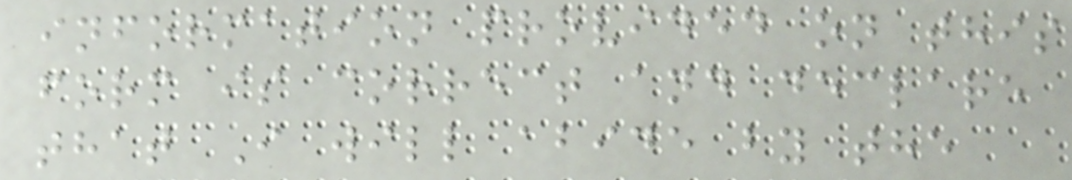information provided on this
form is correct and declare
that I will abide by the
